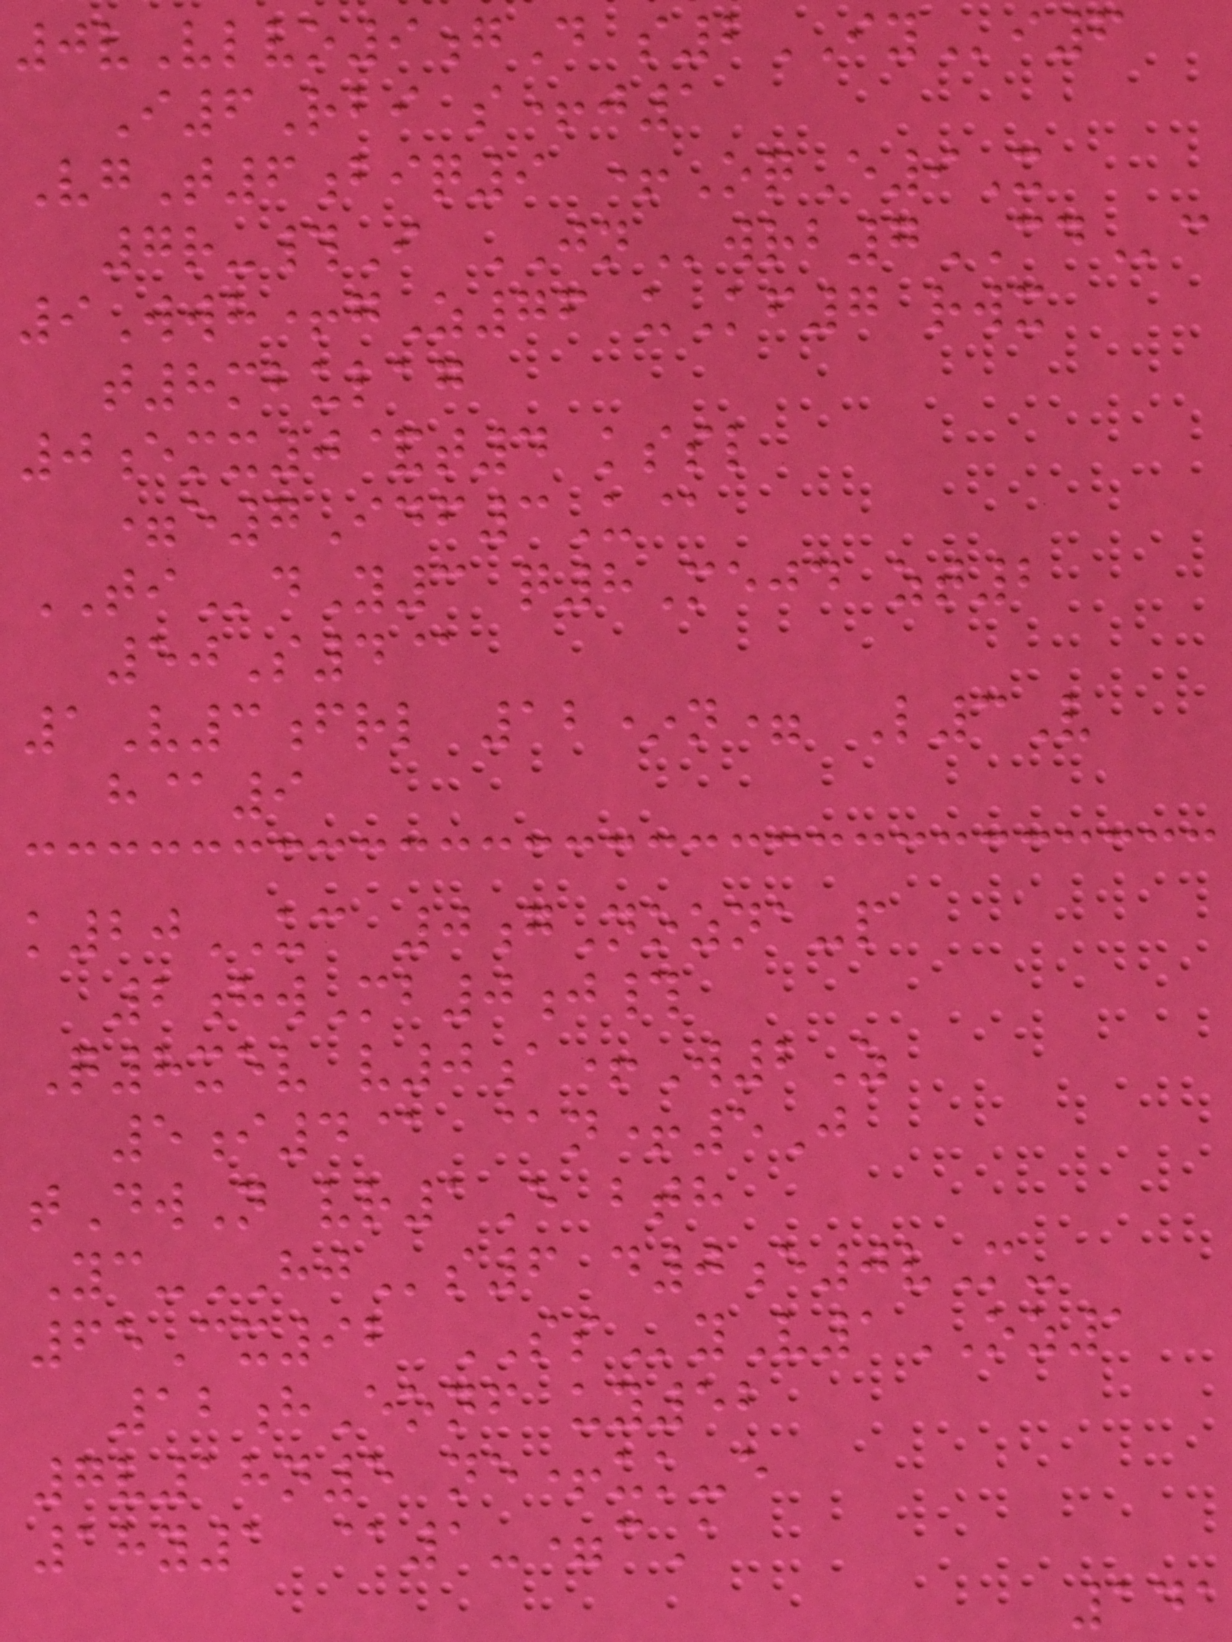0vVlvo9gD s2IYi6
I6Rbi s+j1
VgT6biq9 +OqE9X
7r-#I JNwrb7CDc
9Wwh+gZ76 uKf7 rwx
t8mbulag
0emx0&t4 kssl
=e7Idf3U@
TIdY3 q8Mejd zt2
50S4@
1V3frl 12*n= L3V
h@9
k20UC 0gNozna-p
2hwMb0j#
Q8xev v0a+W2Z
5i4@ @n+5J
tDwN vr1E bth
Yc-HJs6 d0e0vM-
65Cx92 SSyV1OZ1
12hEonf uy52
7v18n5 ne+uk-e
18y1 @1-=cA
141
